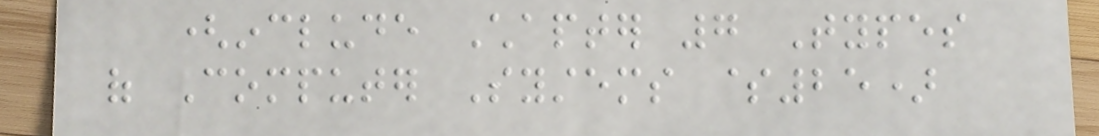(include Chapter 7 Types
of Computer Systems $25)
